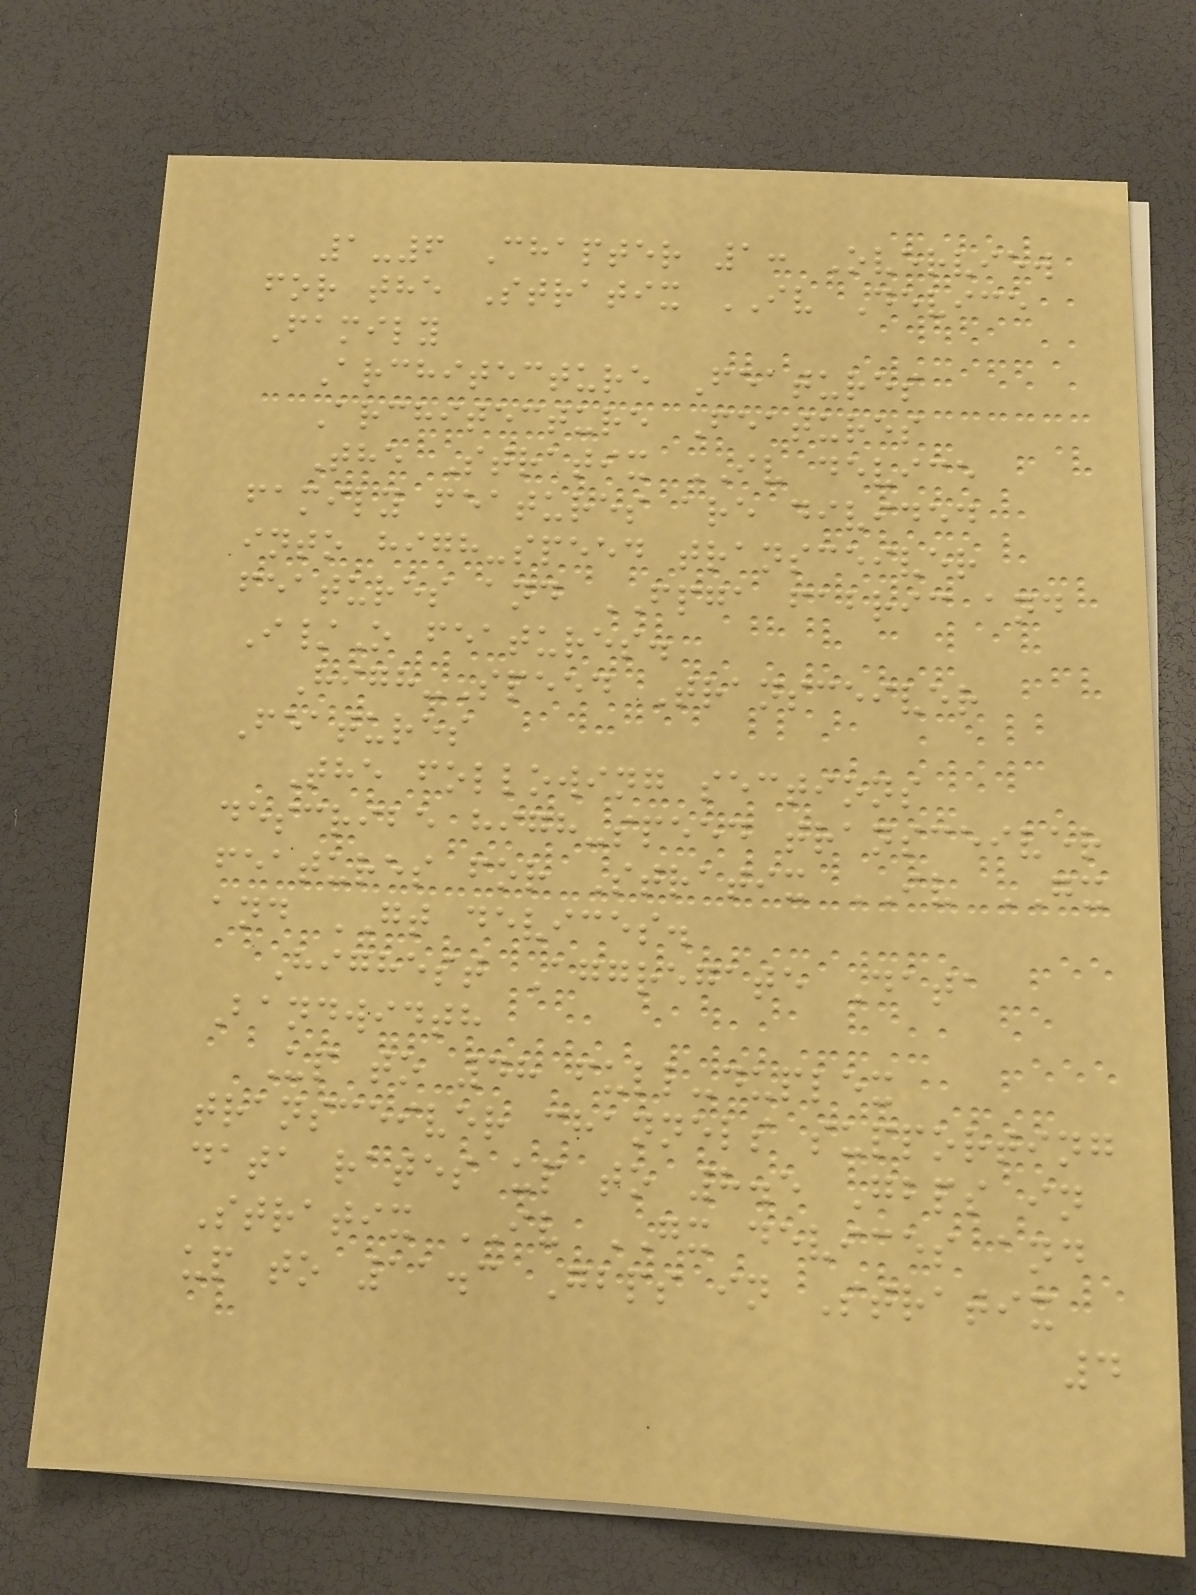1-6 Chapter 1: Overview
for the Stratix IV Device
Family
Architecture Features
Architecture Features
The Stratix IV device
family features are divided
into high-speed transceiver
features and FPGA fabric and
I/O features.
High-Speed Transceiver
Features
The following sections
describe high-speed transceiver
features for Stratix IV GX
and GT devices.
Highest Aggregate Data
Bandwidth
Up to 48 full-duplex
transceiver channels supporting
data rates up to 8.5 Gbps in
Stratix IV GX devices and
up to 11.3 Gbps in Stratix
4
